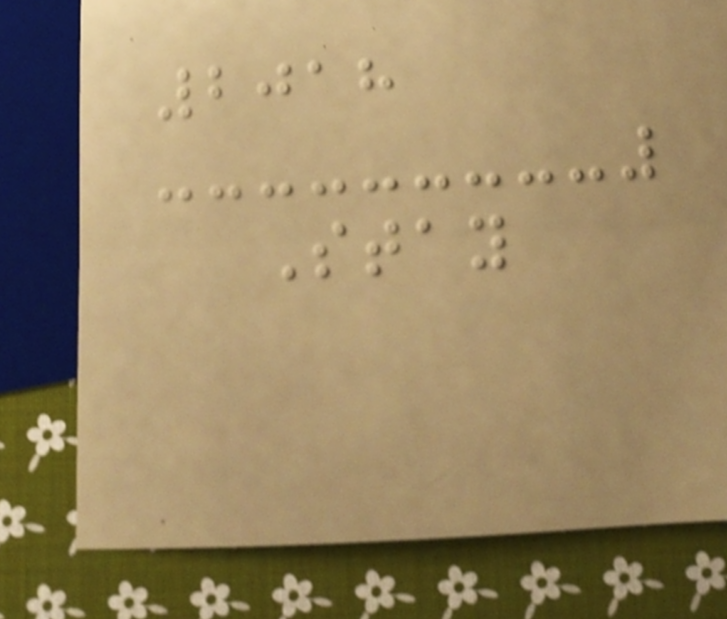2018
Stay
